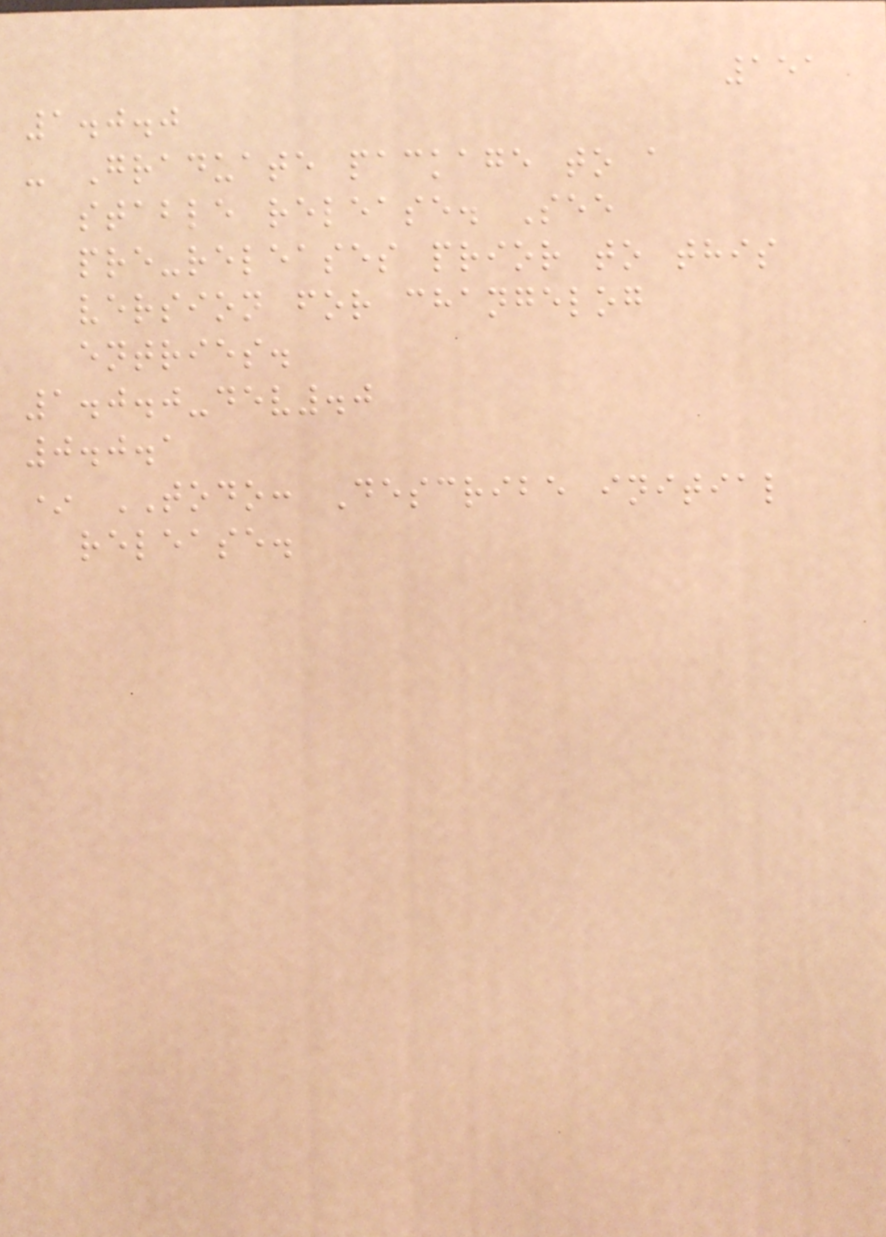151
1.0.0
- Graduate package to a
stable release. See
pre-releases prior to this
version for changelog
entries.
1.0.0-dev.0
0.0.1
* TODO: Describe initial
release.
